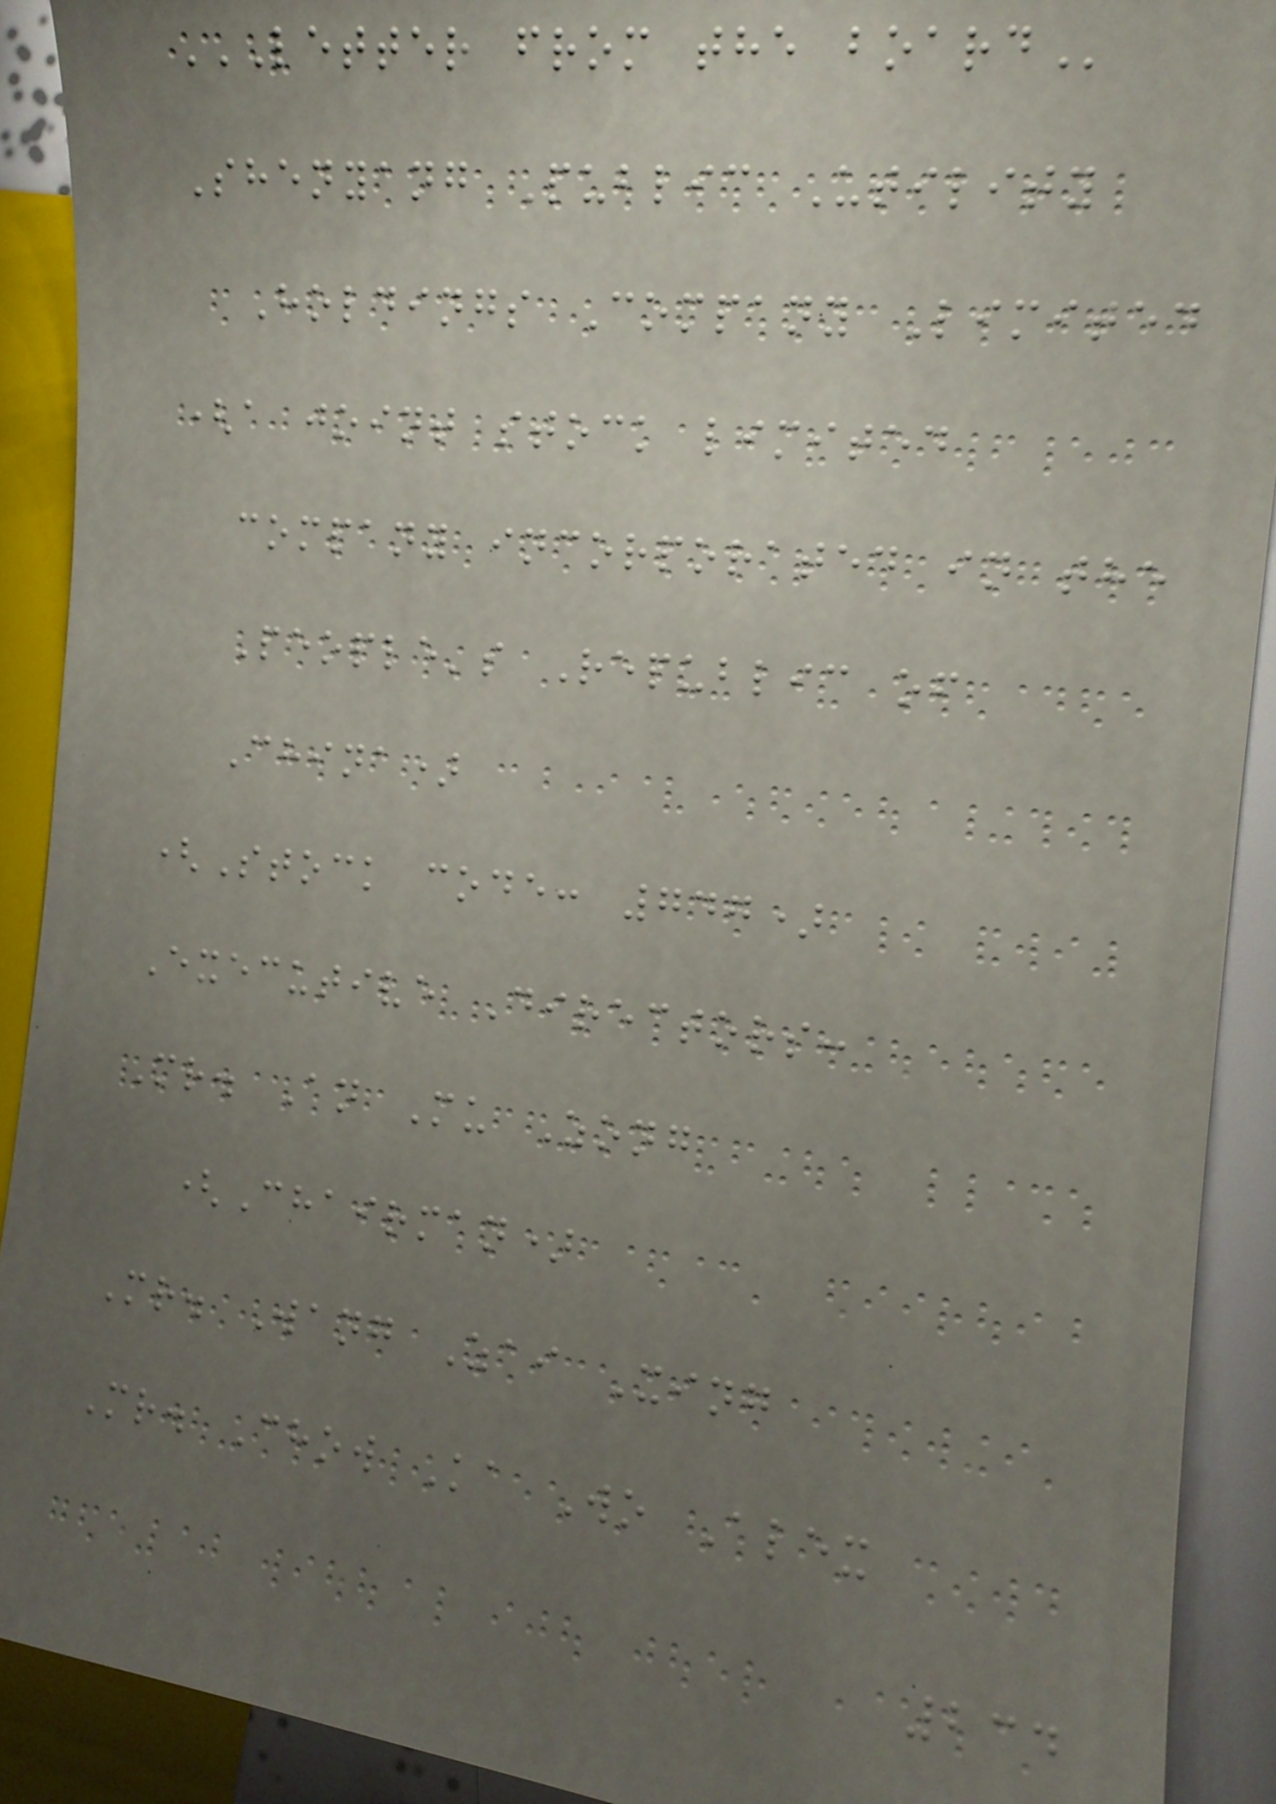LETTER FROM THE BOARD
Shenyang Public Utility
Holdings Company Limited
(a joint stock limited
company incorporated in the
People's Republic of
China)
(Stock code: 747)
Executive Directors:
Mr. An Mu Zong
(Chairman)
Mr. Wang Zai Xing
Mr. Chow Ka Wo Alex
234
